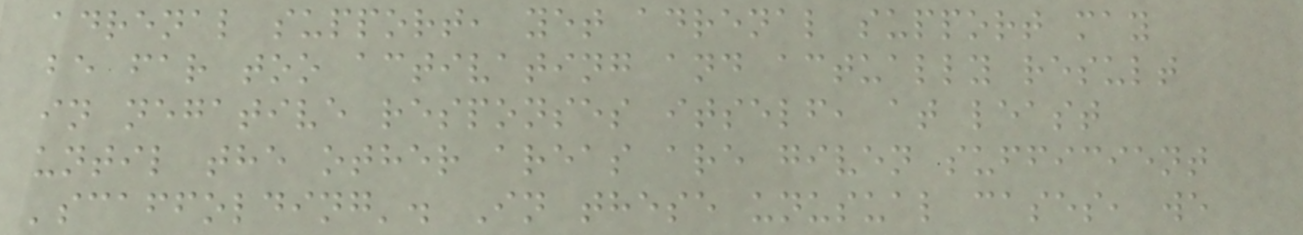adrenal support, yet adrenal support may
be far too activating and actually result
in negative responses itself, at least
until the other areas are given sufficient
'scaffolding'. In these unusual cases, we
